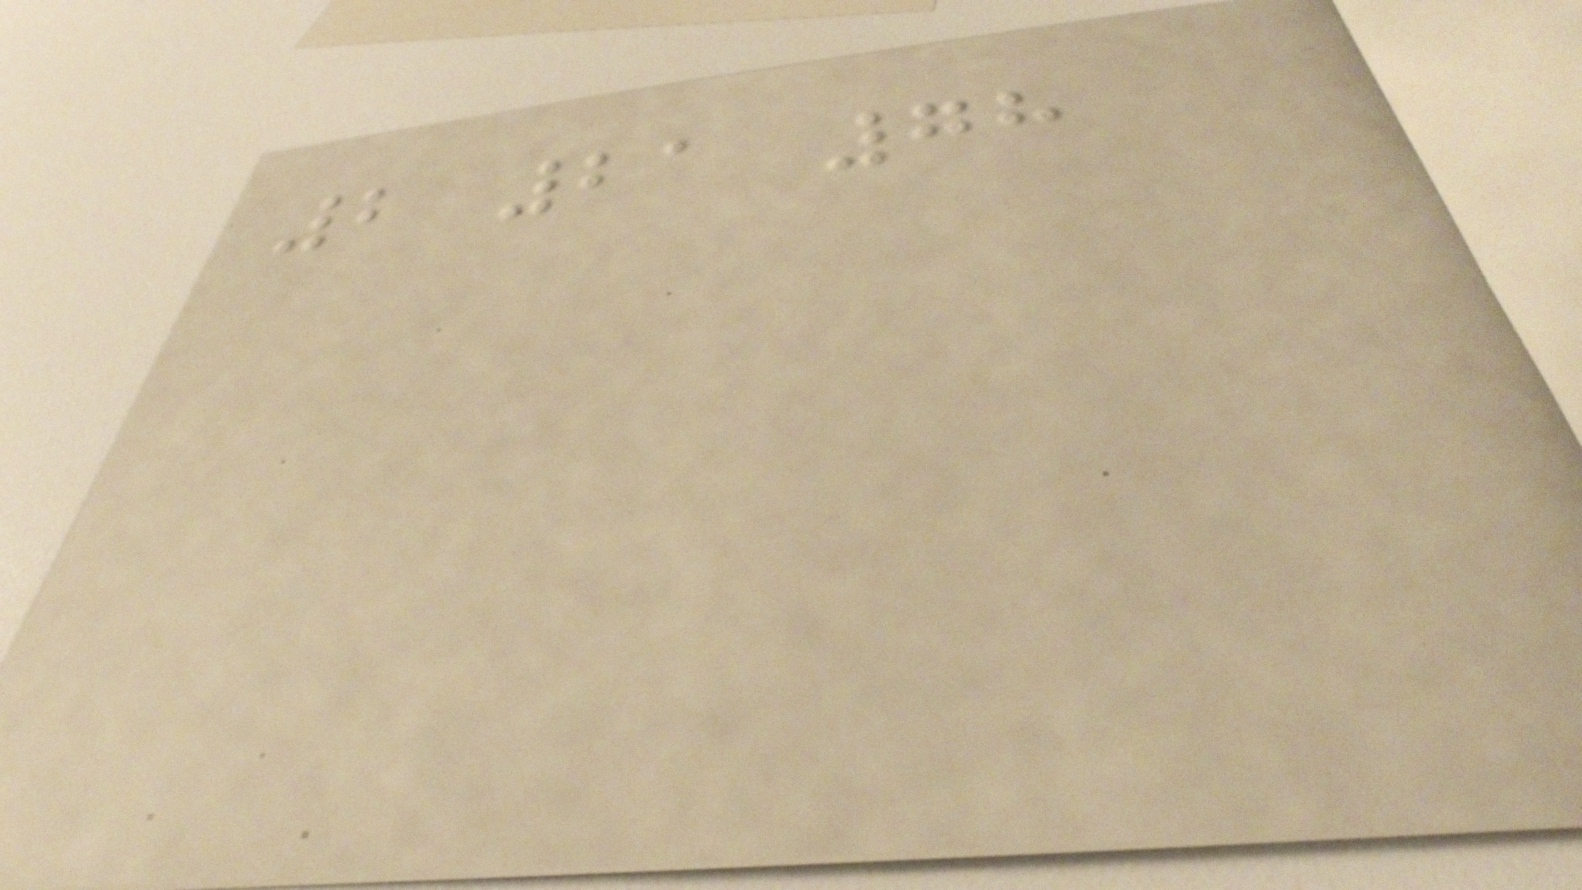2 21 78
